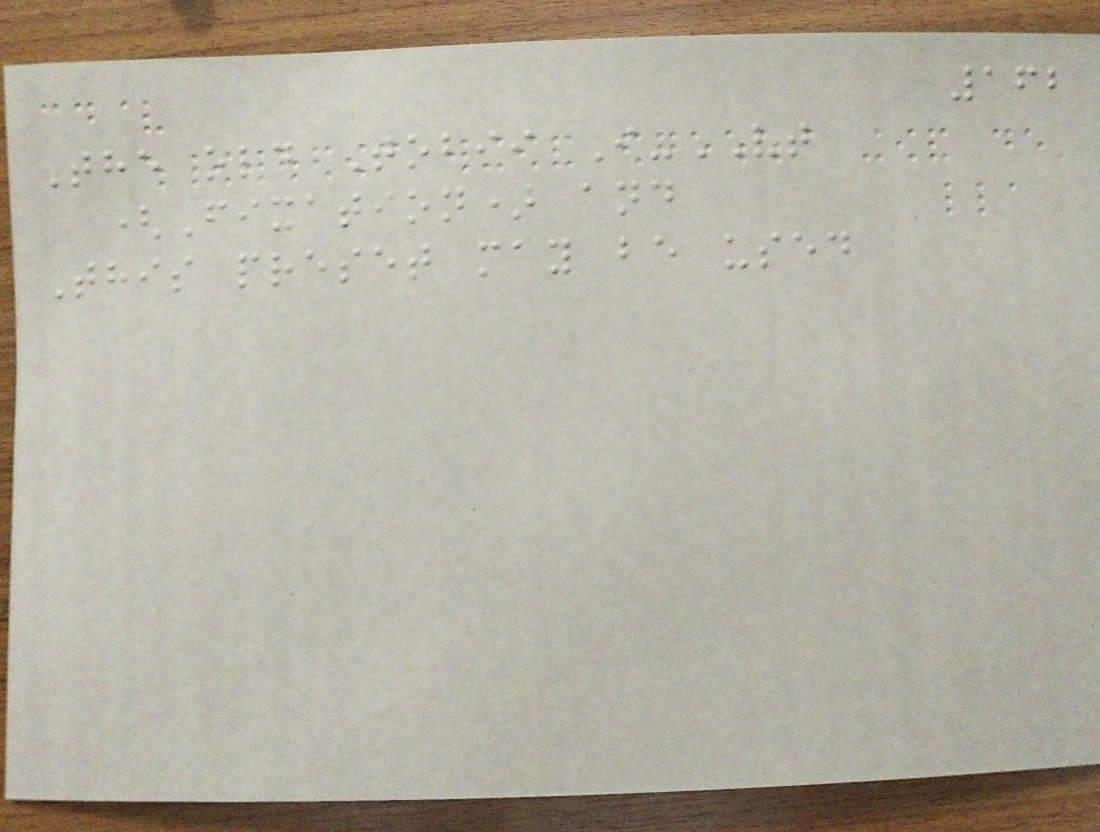162
The old Tobii I-VT
(Fixation) and
This preset may be used
